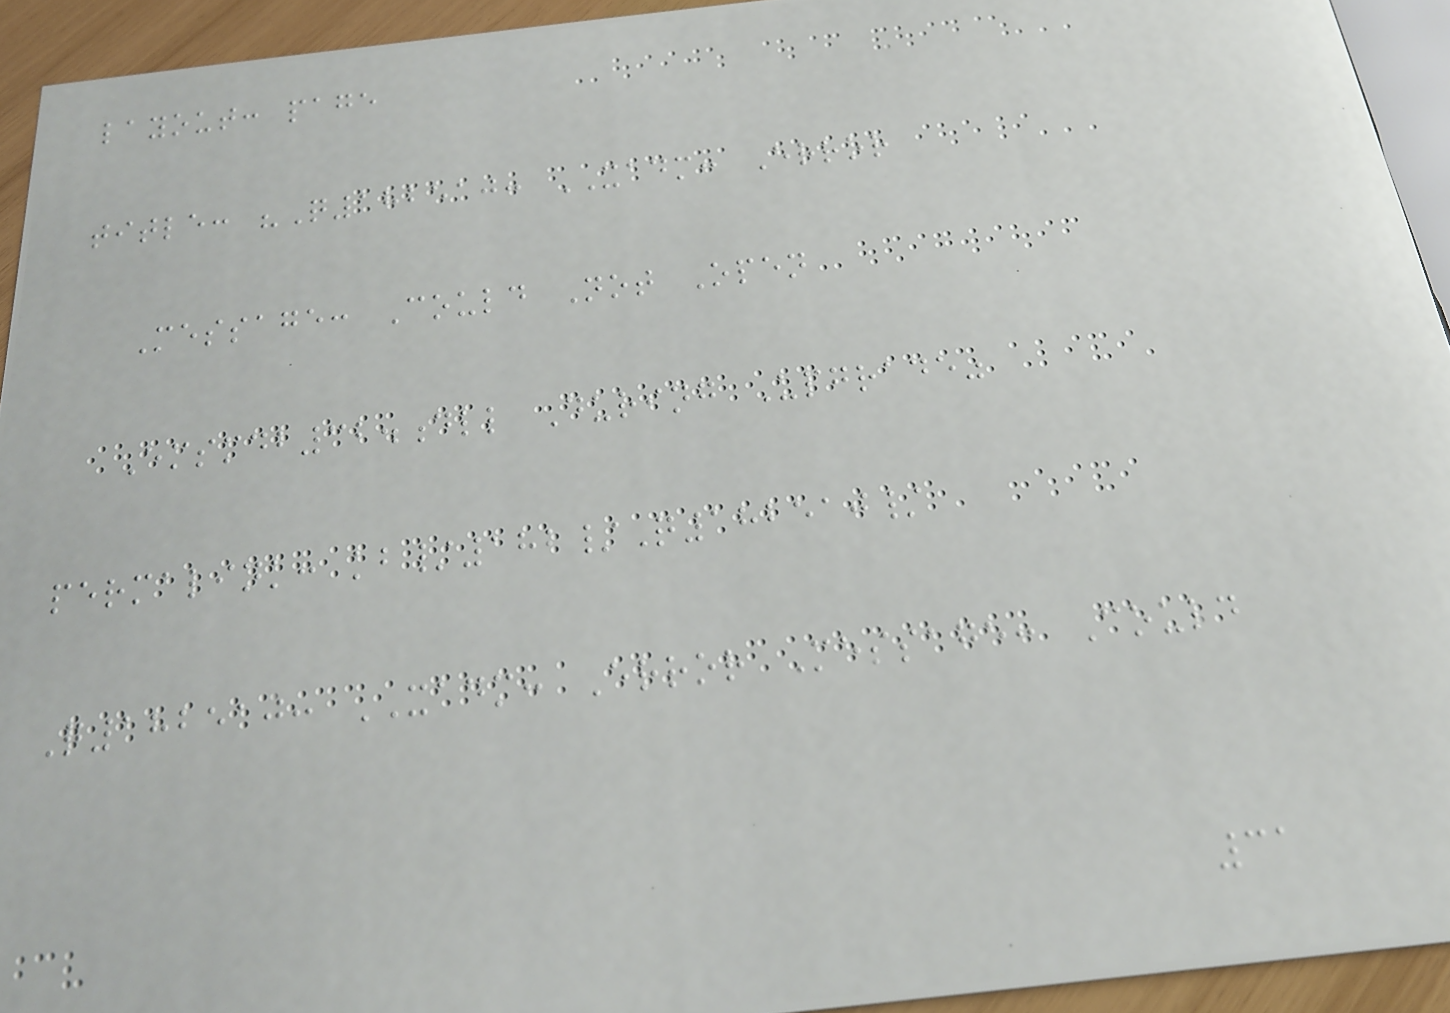layout: page
title: "Q182510: XADM: Error
Message: Could Not Open
Emsmdb32.dll During Upgrade"
permalink: kb/182/Q182510/
Q182510: XADM: Error Message: Could
31
